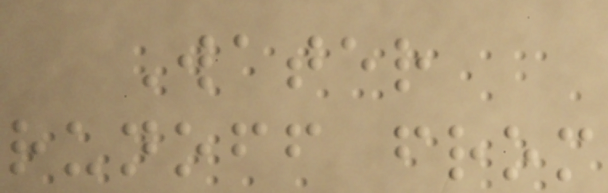Water
runoff from
